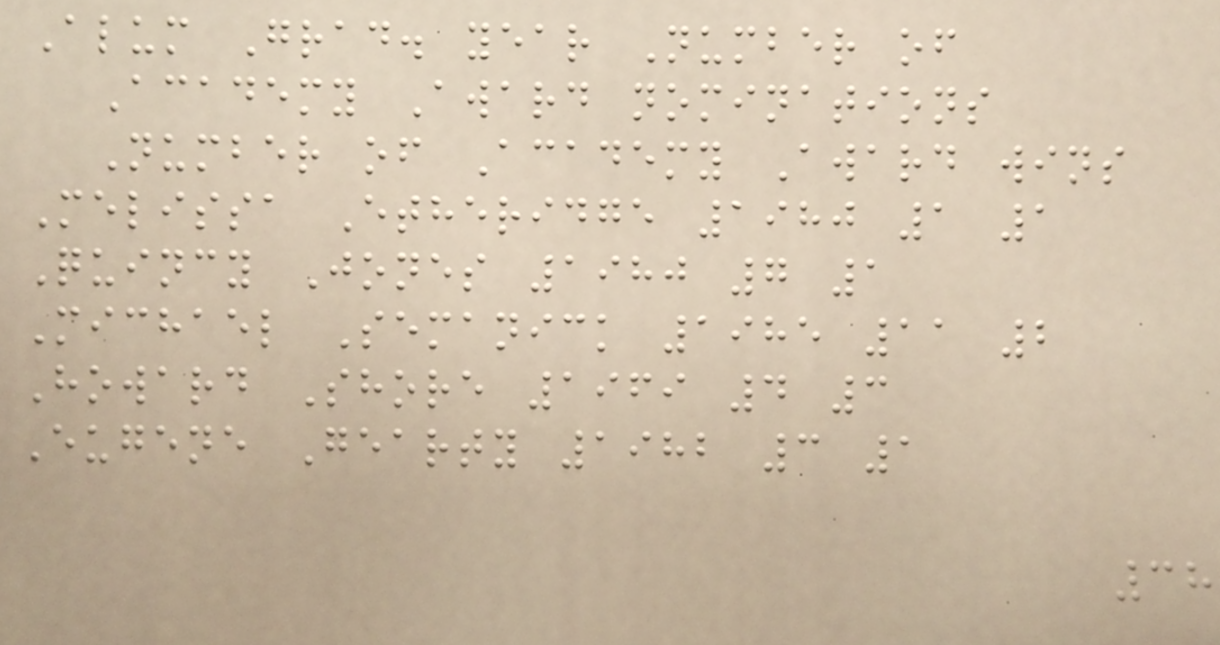Alum Grad. year Number of
Academy Award nominations
Number of Academy Award wins
Melissa Etheridge 1980 1 1
Quincy Jones 1980 7 1
Michael Semanick 1985 11 2
Howard Shore 1969 4 3
Eugene Gearty 1982 3 1
38
